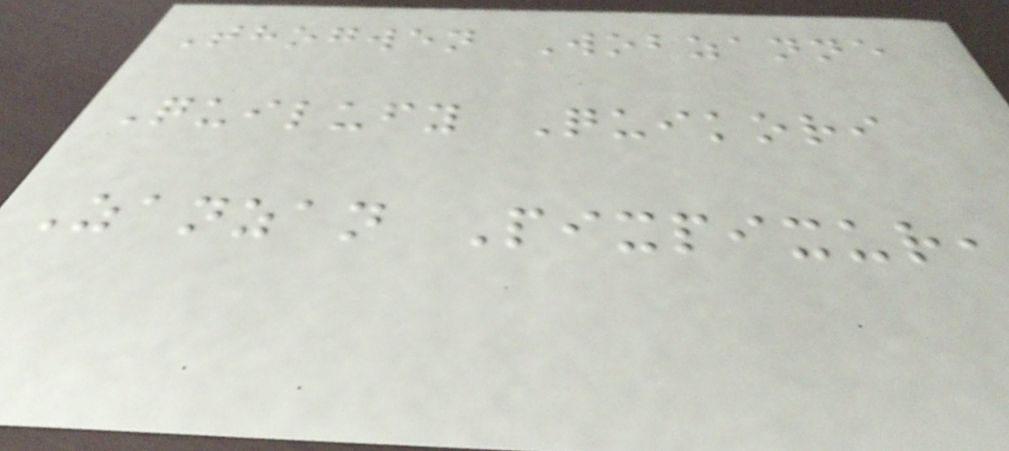Thogwen Wobzanne
Quilufy Quikori
Zanzan Pixpixur,
